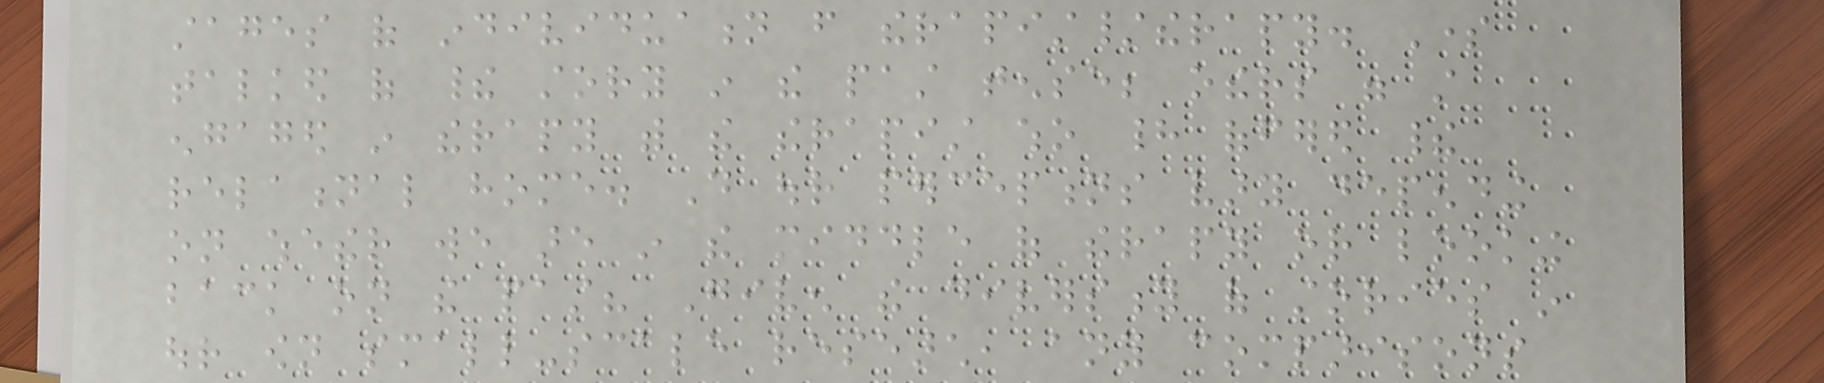stages of individuation from therapist/therapy. Some
talked of their story in the past tense; others were still
engaged in therapy with the therapist who had offered their
relational home. Do our perceptions vary depending
on whether we are in the middle of therapy or looking
back on the past? Given the diversity of stories in
our own small-scale research, any comparisons
